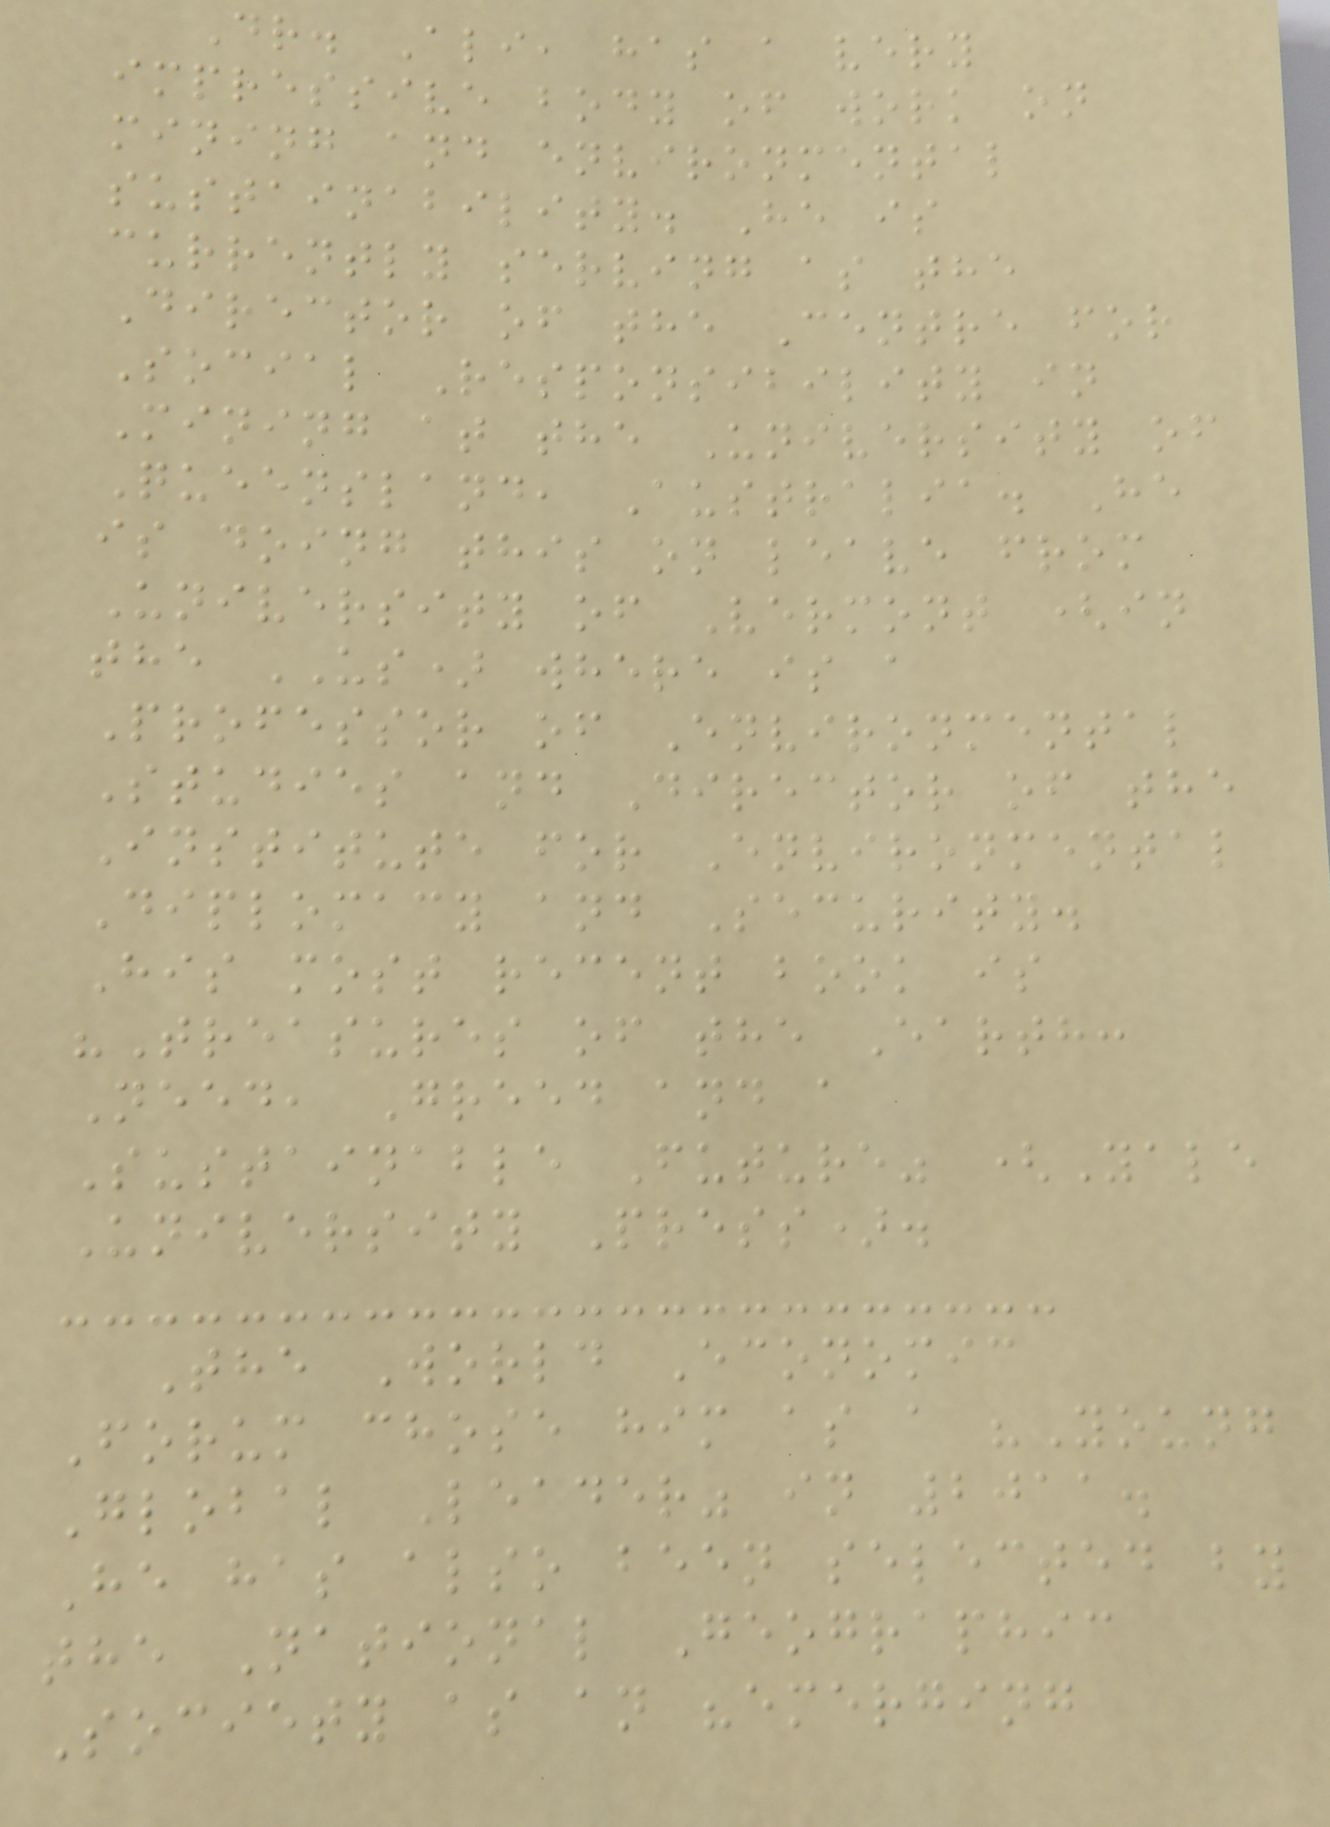Dr. Ali, has a very
impressive body of work on
mining and environmental
sustainability. He is
currently serving as the
Director of the Centre for
Social Responsibility in
Mining at the University of
Queensland, Australia. He
is doing this on leave from
University of Vermont (in
the US) where is a
Professor of Environmental
Studies and Director of the
Institute for Environmental
Diplomacy and Security.
His most recent book is
"Treasures of the Earth:
Need, Greed and a
Sustainable Future" (Yale
University Press).
The World Economic
Forum chose him as a "Young
Global Leader" in 2011.
He has also been selected by
the National Geographic
Society as an "emerging
